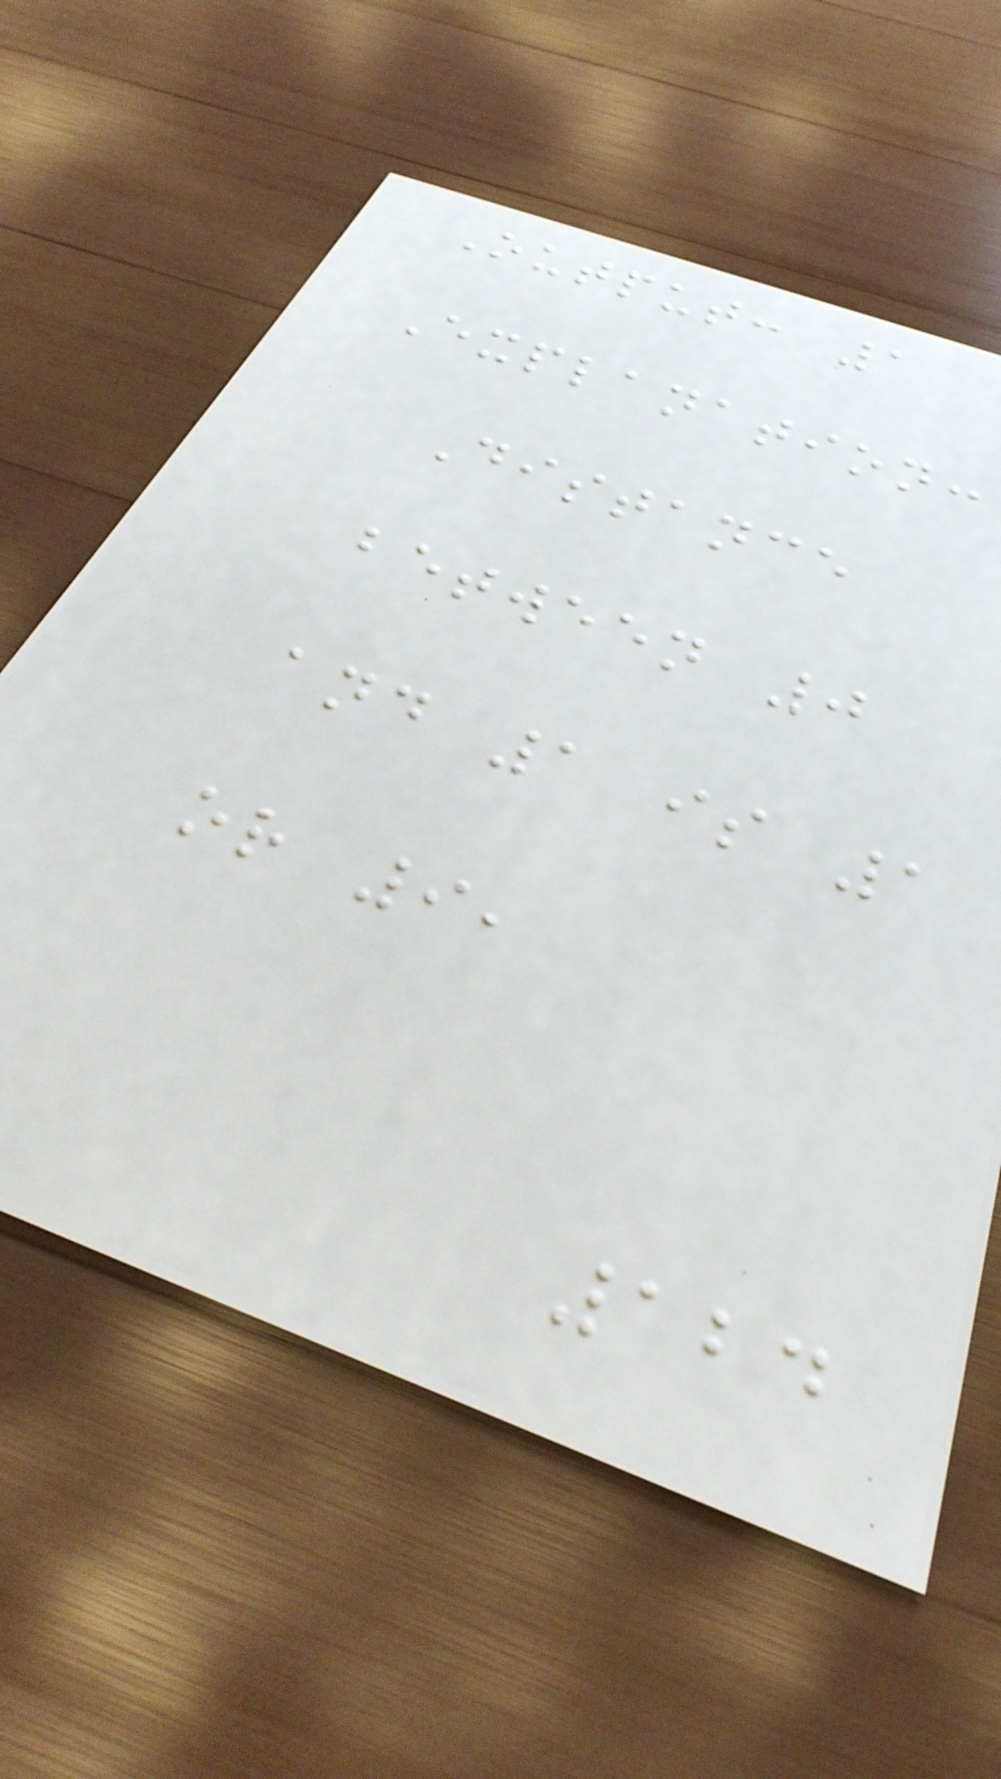Output: 1
Explanation:
Distance
between 0
and 1 is 1
or 9,
124
